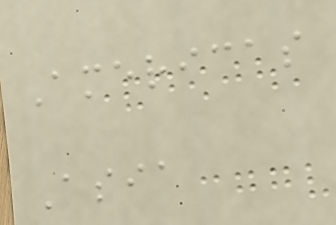Americas
Asia
